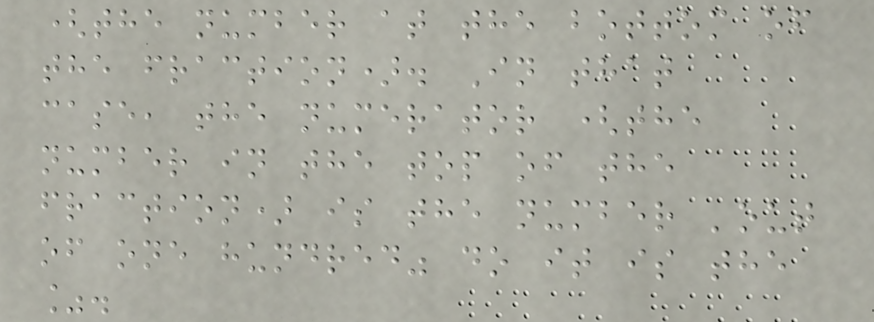(the number at the bottom of
the fraction). In that
case, the numerator (the
number in the top of the
fraction) is the number 'out
of one hundred" do it is the
%.
